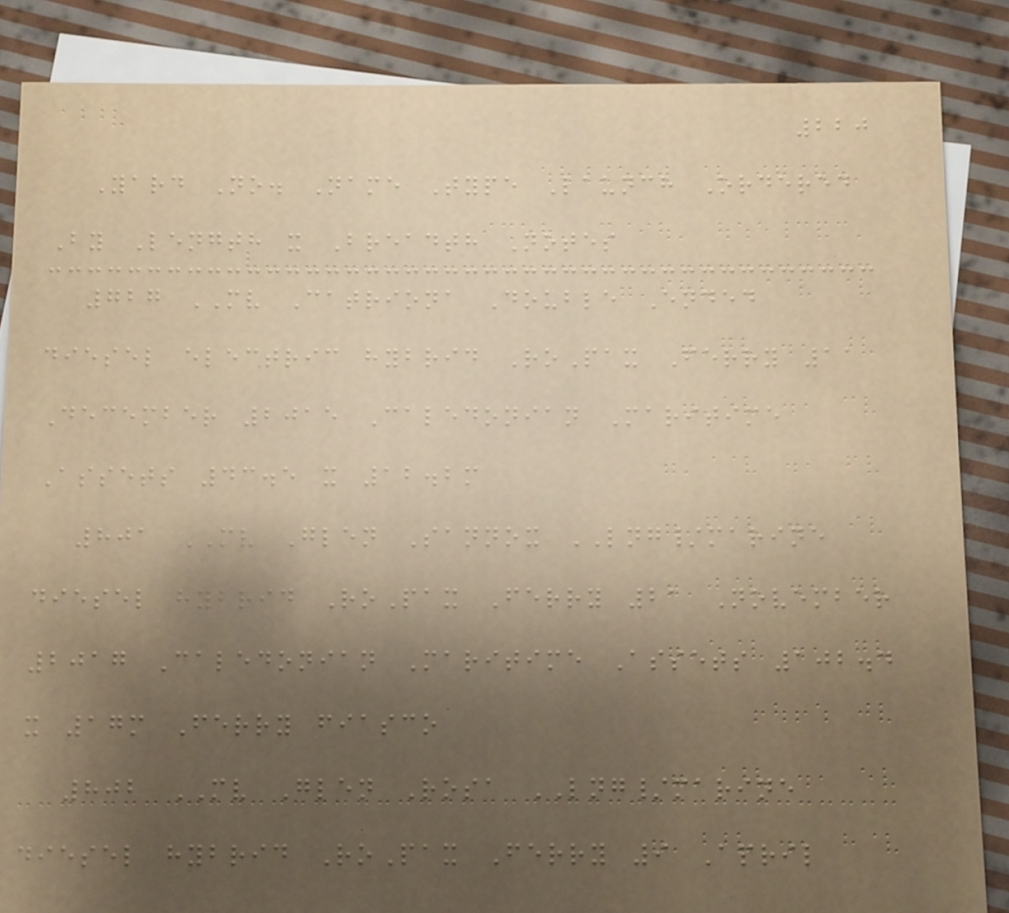220
Yard No. Name Type Launch Ordered
By Length x Breadth Notes
727 MV Catriona Double Ended
diesel electric hybrid RoPax Ferry 11
December 2015 Caledonian Maritime
Assets 43.5 x 12.2m
801 MV Glen Sannox LNG/marine
diesel hybrid RoPax Ferry 21 November
2017 Caledonian Maritime Assets 102.4
x 17m Ferry fiasco
802 MV Glen Rosa LNG/marine
diesel hybrid RoPax Ferry 9 April
